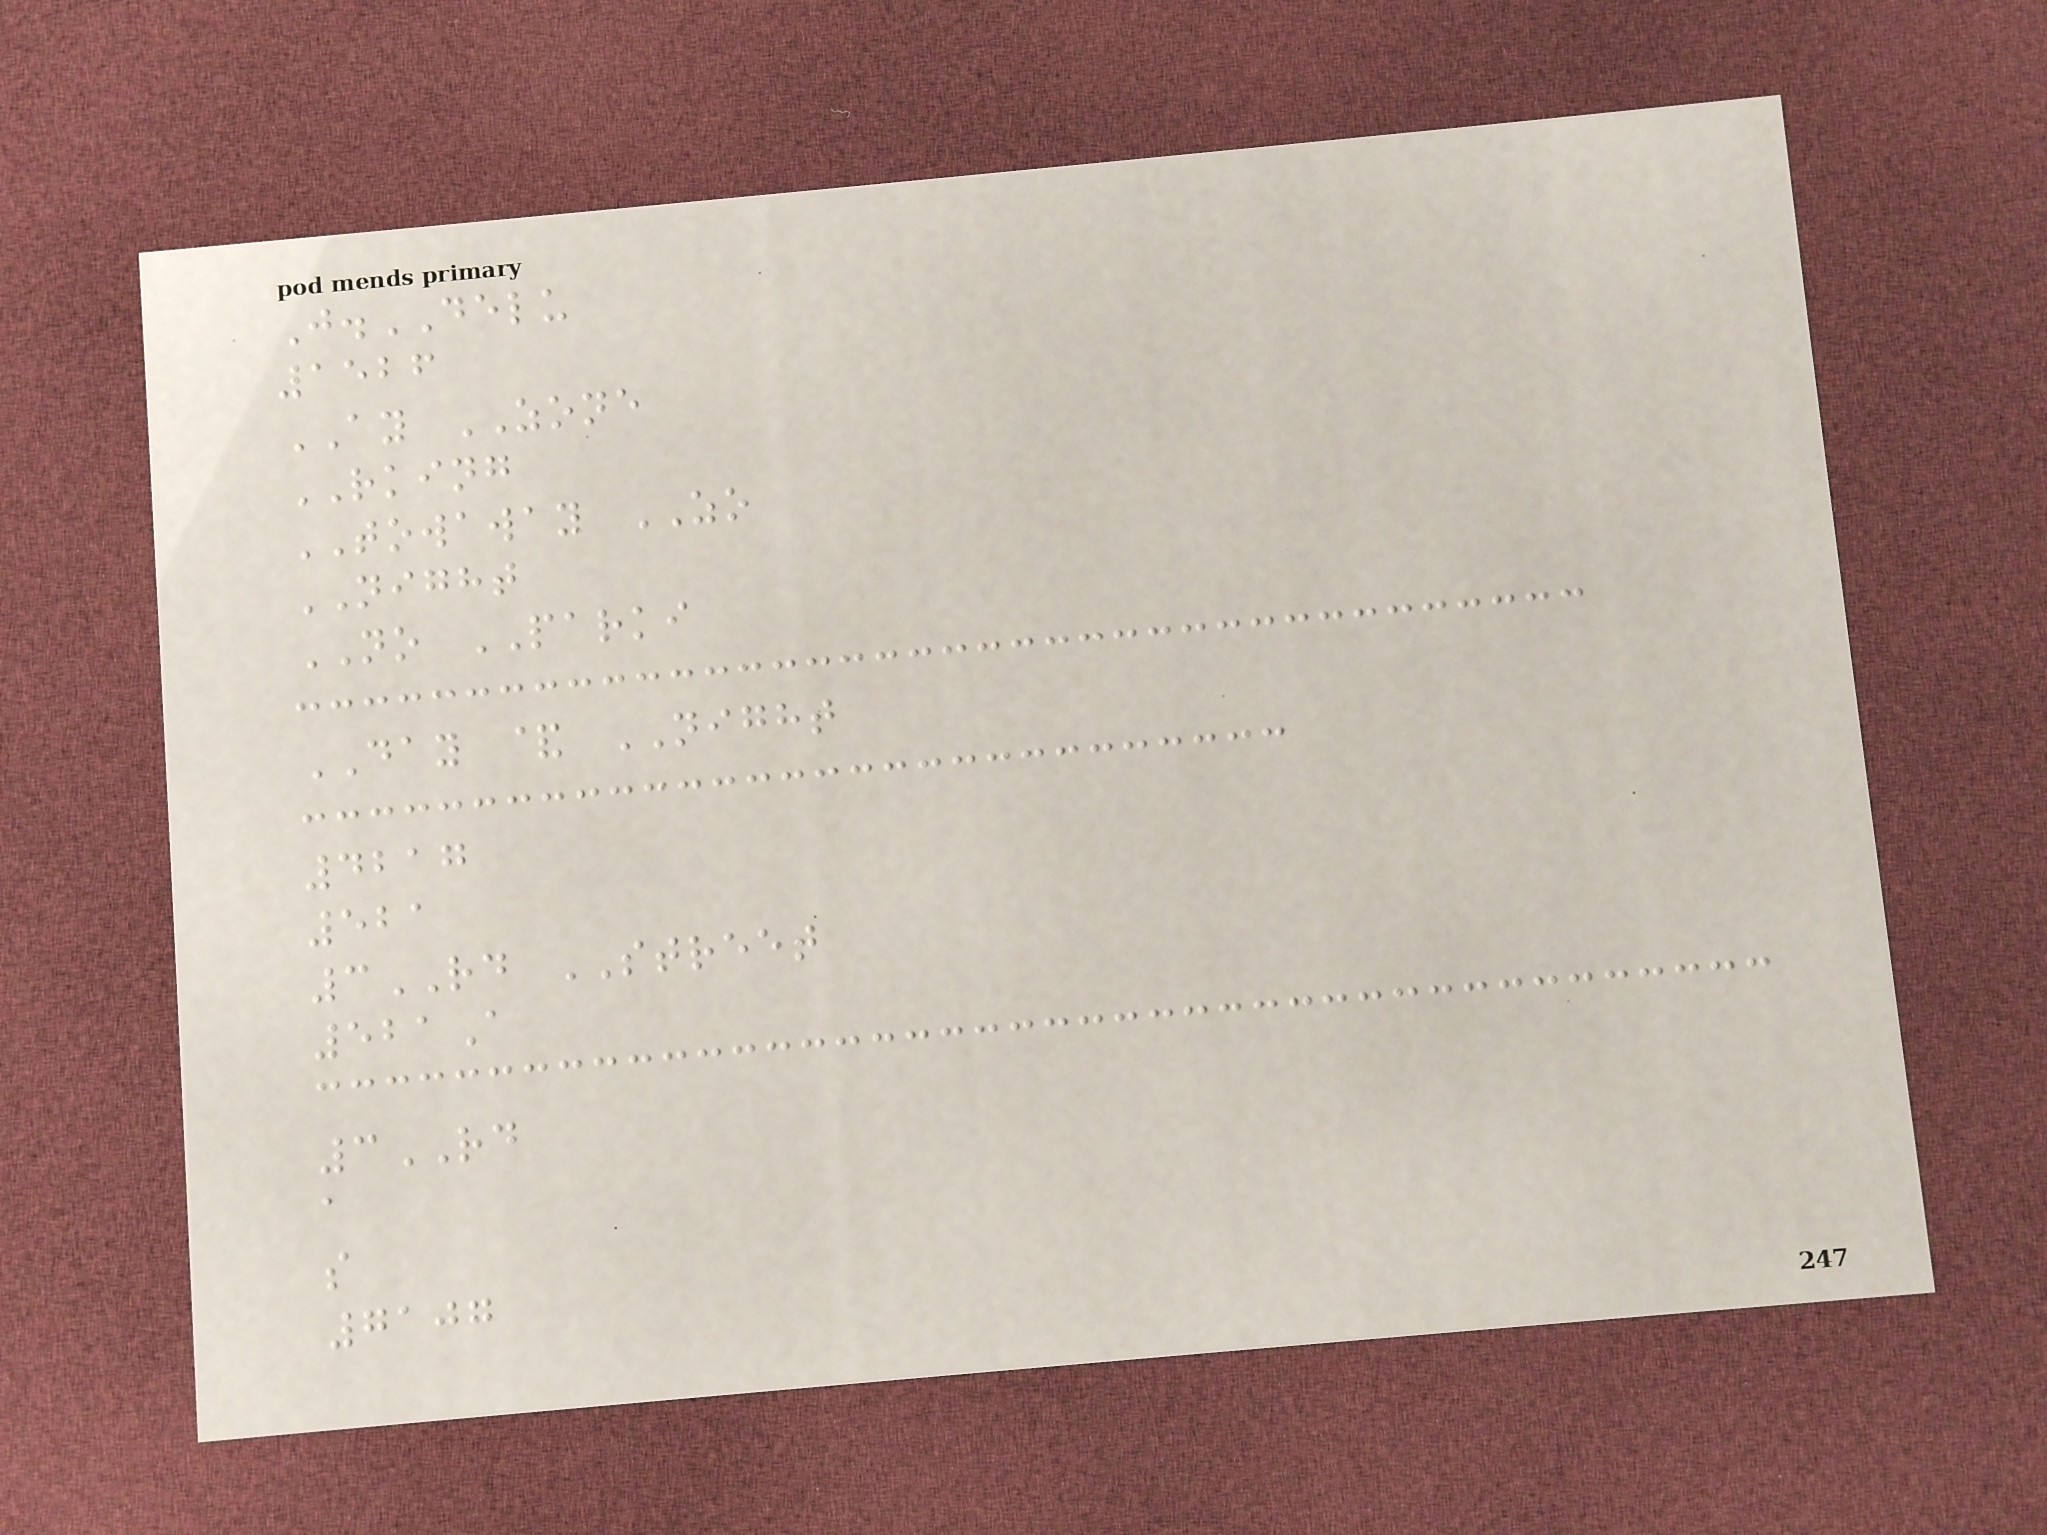J.DELU
1526
AY ZONE
RKING
TOWAWAY ZO
NIGHT
NO PARKI
DAY & NIGHT
4217
521
3RD STREET
521A
3RD
a
s
7107
